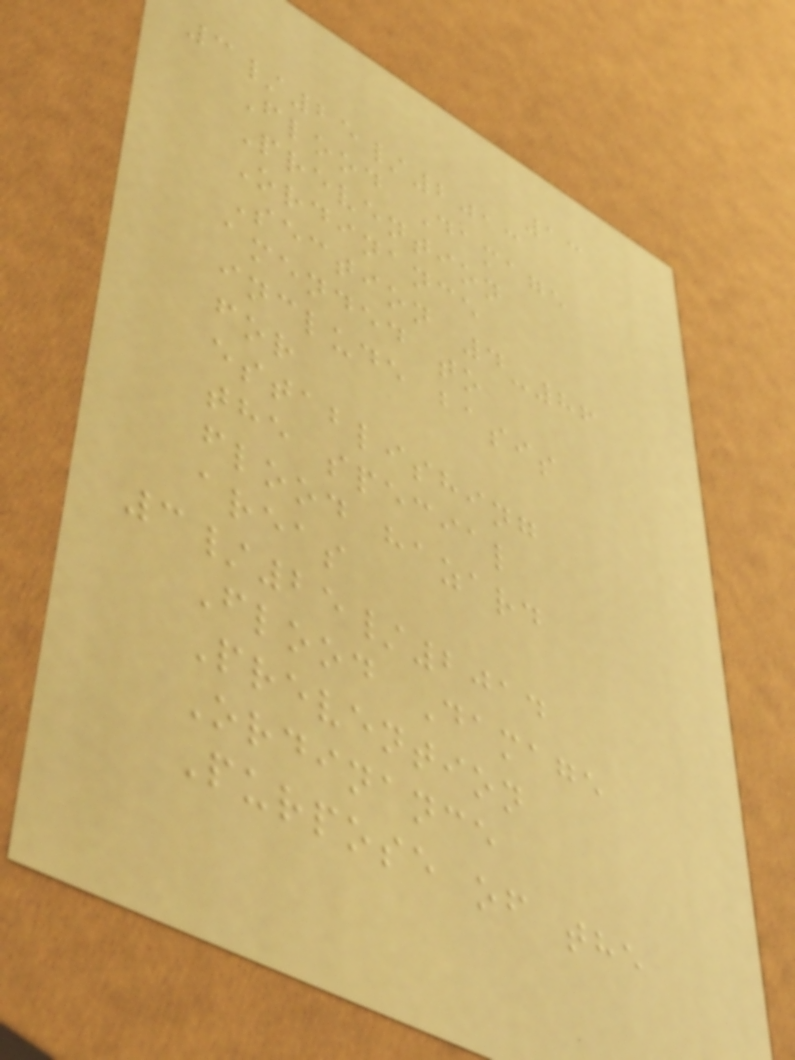13
3/25/2013
Flood Damage
Prevention
Ordinance
Section 4-86
amended to
include basis
for
establishing
the special
flood hazard
areas
3/25/2014
Flood Damage
Prevention
Ordinance
Purpose of the
